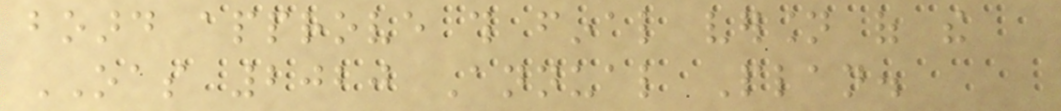board approve this final version of the
OAS 2020 Annual Plan.
